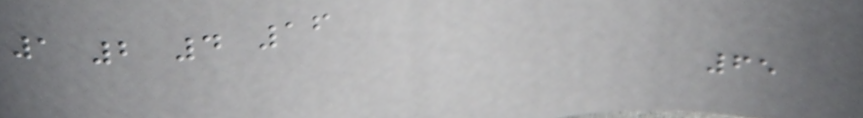1 2 4 16
65
